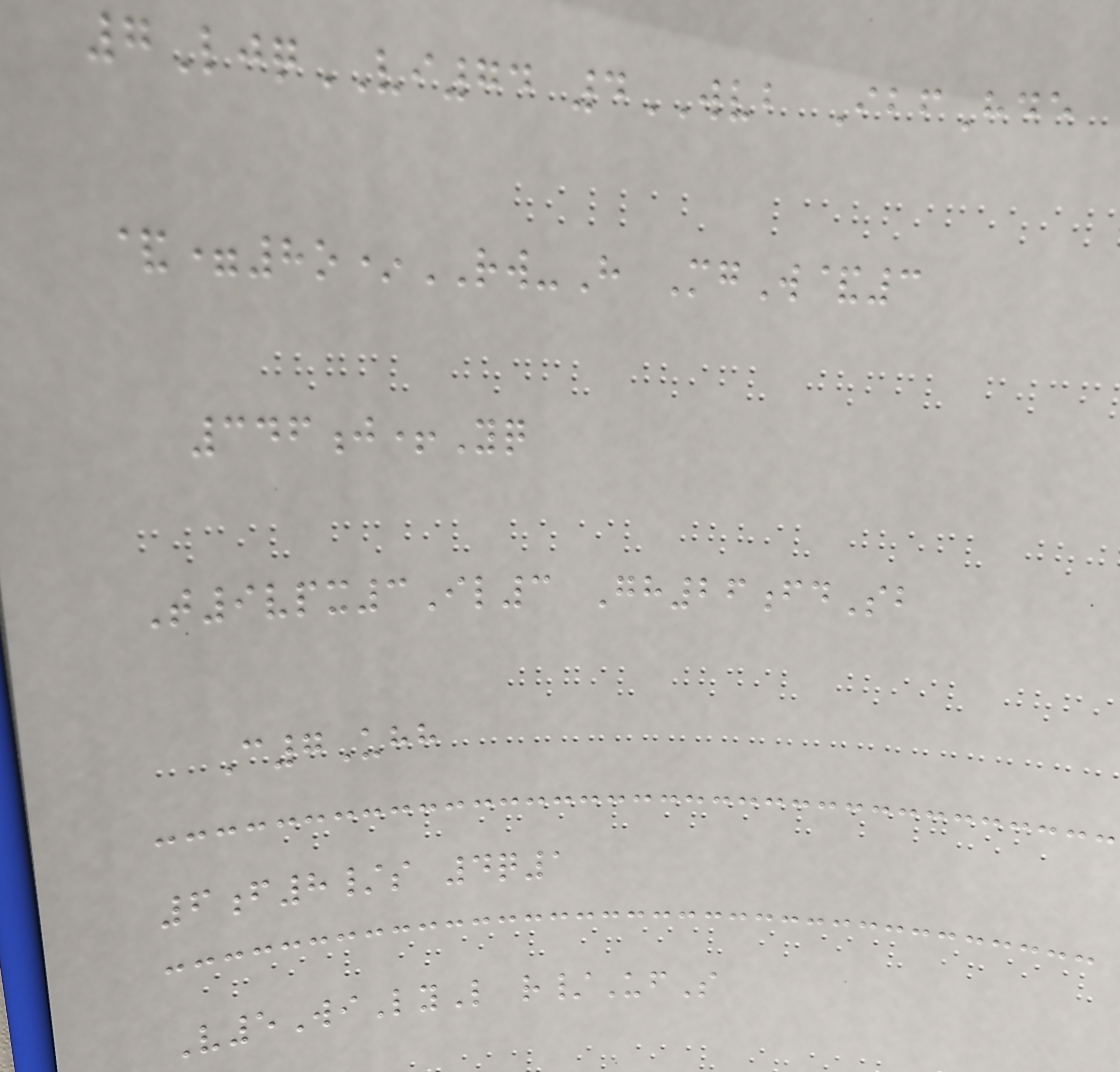7LjqVI74 4WVB IbfHde
&=8o*RW-H MgW&3
346j+Yq
T9vpx3Il3 Gh26fdSb
C7Uhh
6f8/s 4q1
V5WiLyL r/UfS
